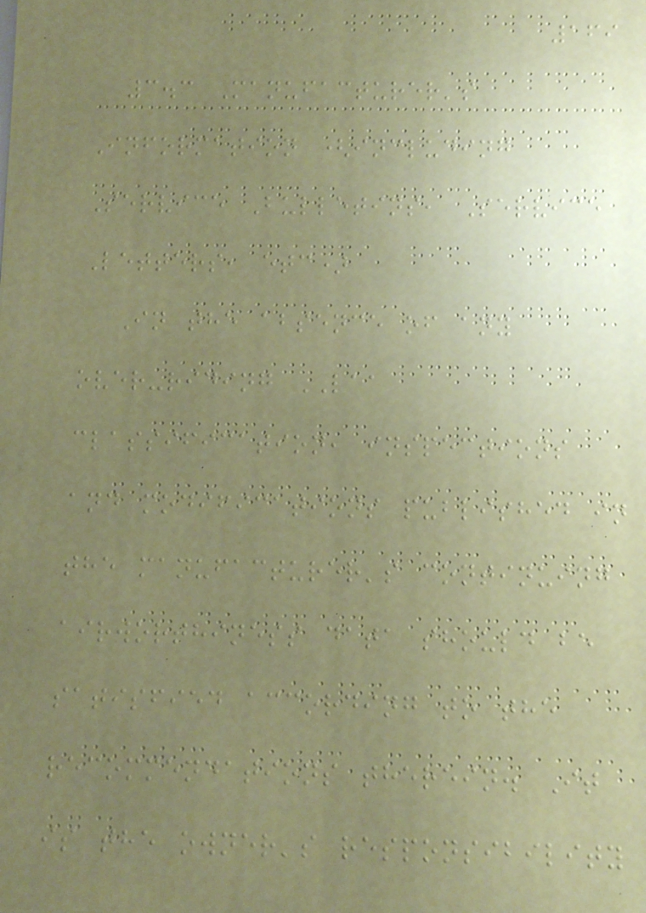169
3.3 Manufacturer's
Information (including
Service Bulletins, Service
Letters, etc)
In the absence of any
over-riding LAA
classification, inspections
and modifications published in
the manufacturer's continuing
airworthiness data should be
satisfied according to the
recommendations therein. It
is the owner's responsibility
